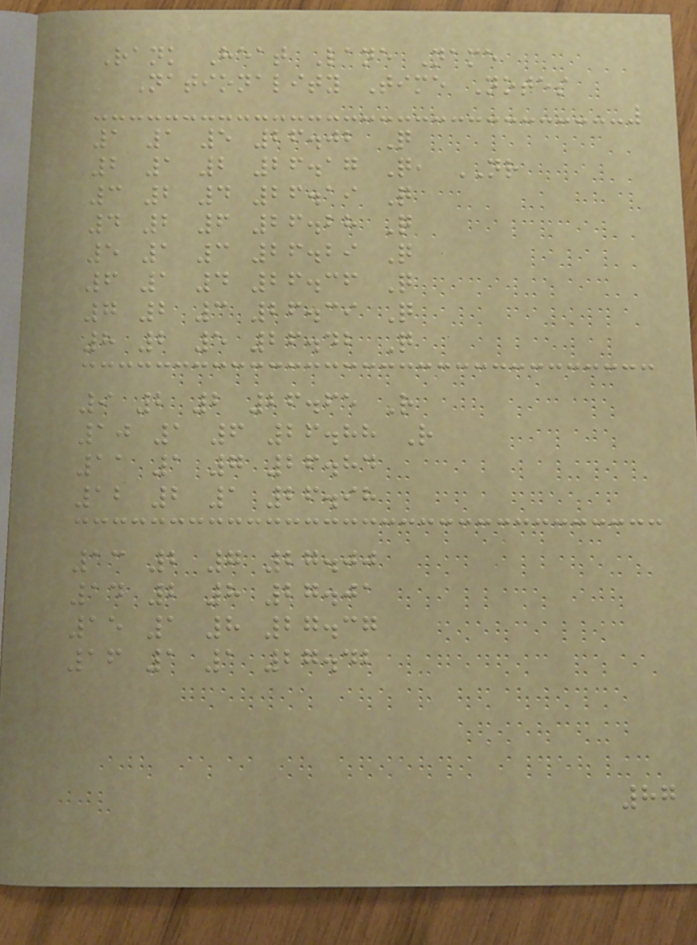Rank Heat Lane Name
Nationality Time Notes
1 1 5 26.02 Q
2 1 2 26.17 Q, NR
3 2 4 26.19 Q
4 2 6 26.28 Q
5 1 3 26.29 Q
6 1 4 26.36 Q
7 2 3 26.39 Q
8 2 5 26.42 Q
9 2 2 26.65 R
10 1 6 26.88 R
11 1 7 26.84
12 2 1 26.98
13 2 7 27.00
14 2 8 27.01
15 1 8 27.37
16 1 1 27.42
87
